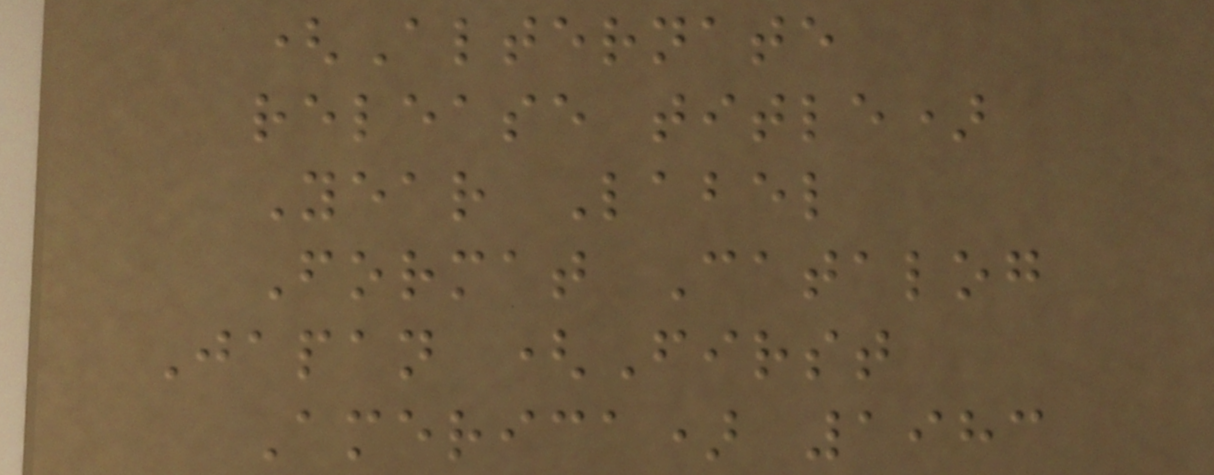(Alternate
release title)
Year Label
Format Catalog
Japan (First
America) 1983
